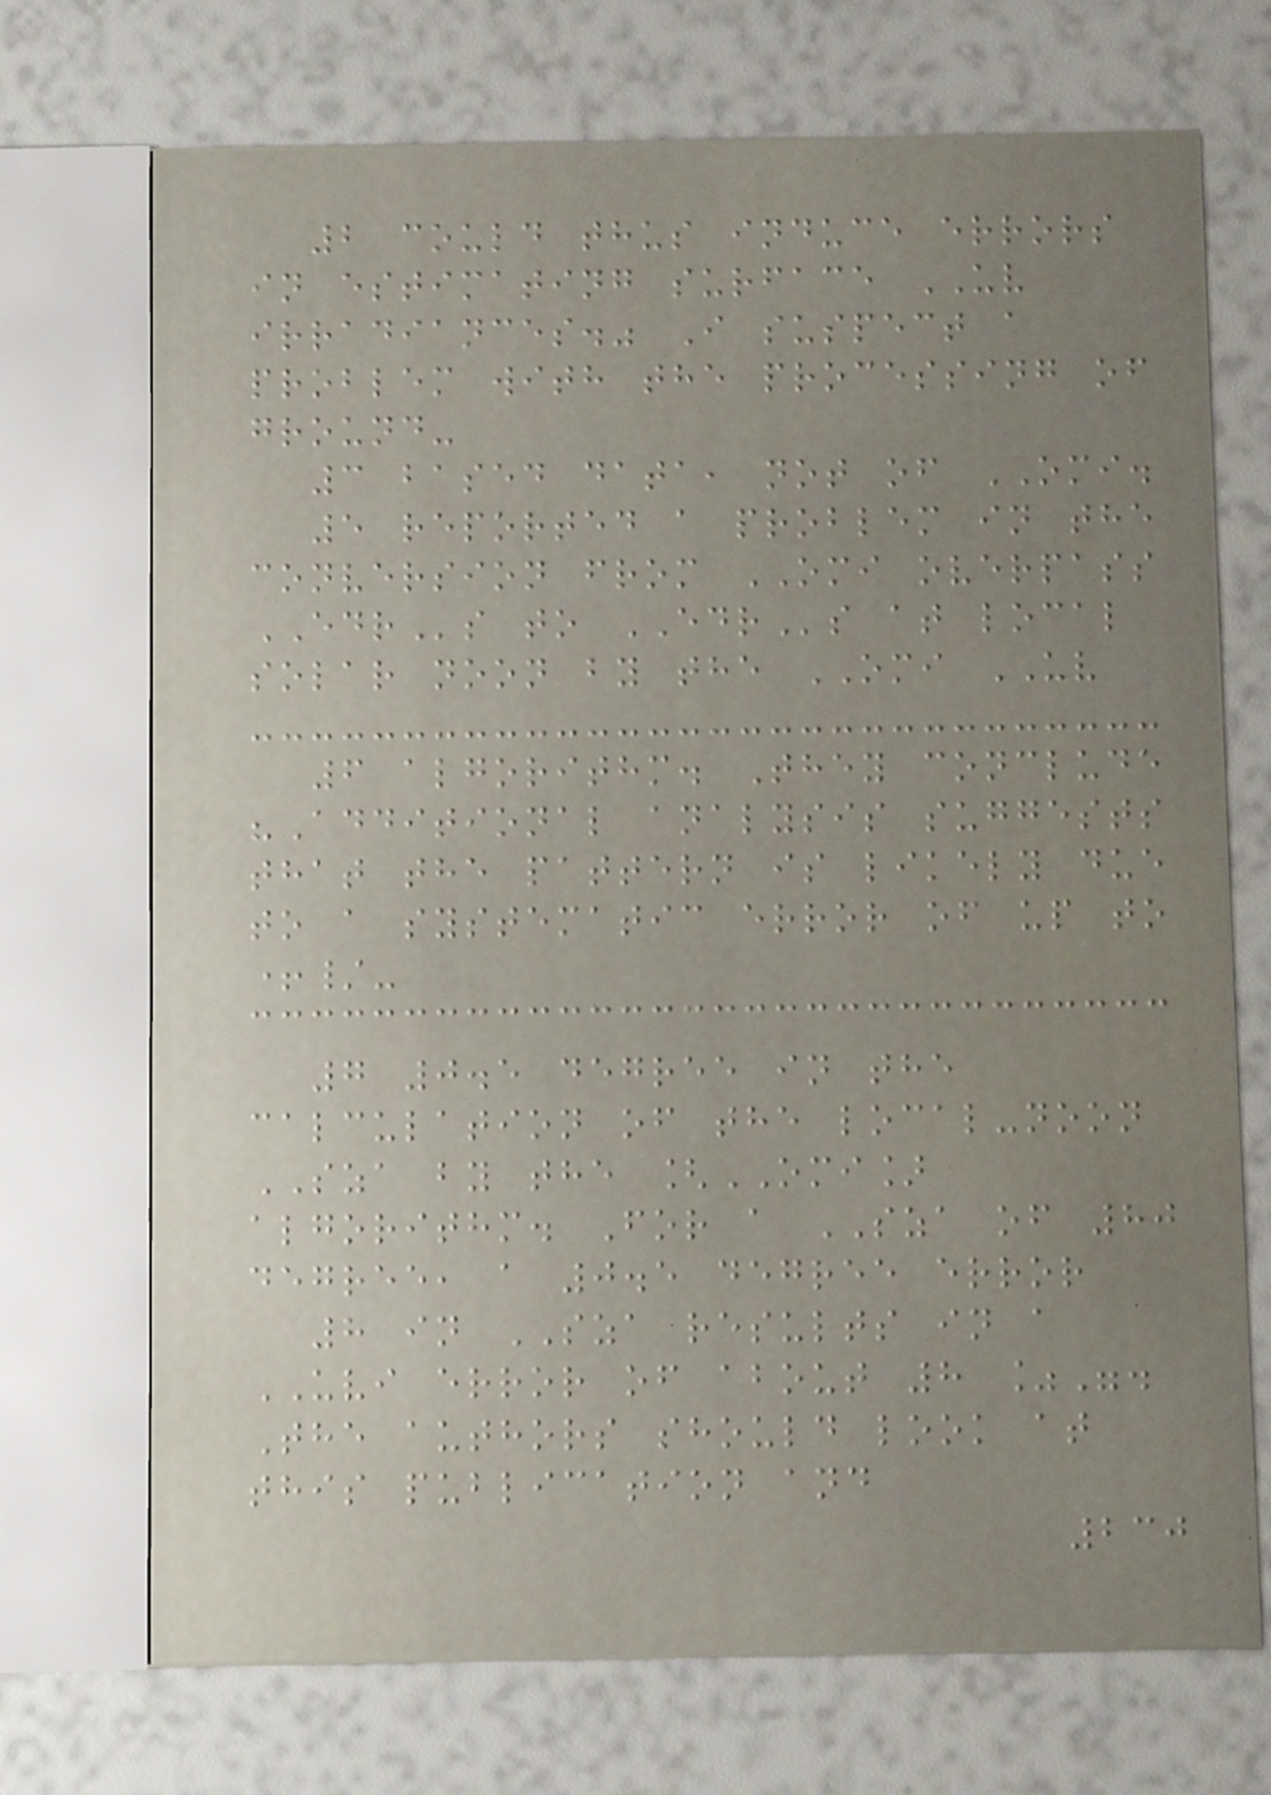2 could thus induce errors
in estimating surface UV
irradiances." I suspect a
problem with the processing of
ground-
3 based data, not of OMI.
5 reported a problem in the
conversion from OMI overpass
EDRs to EDRs at local
solar noon by the OMI UV
6 algorithm. They conclude
"Additional analysis suggests
that the pattern is likely due
to a systematic error of up to
+/-
7 0.5 degree in the
calculation of the local-noon
SZA by the [OMI]
algorithm. For a SZA of 80
degree, a 0.5 degree error
8 in SZA results in a
UVI error of about 8 %".
The authors should look at
this publication and
230
